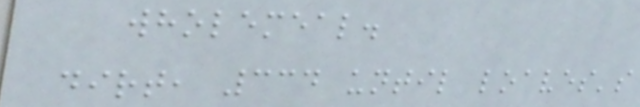wholemeal.
dirt, 334 until loaves's
